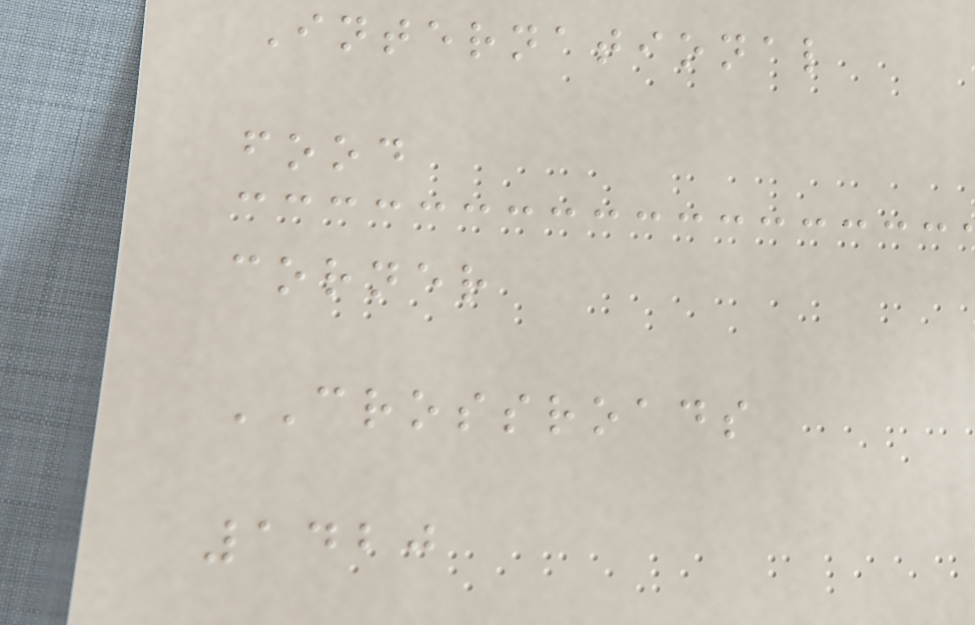International
food
corner
CROSSROADS
1420
